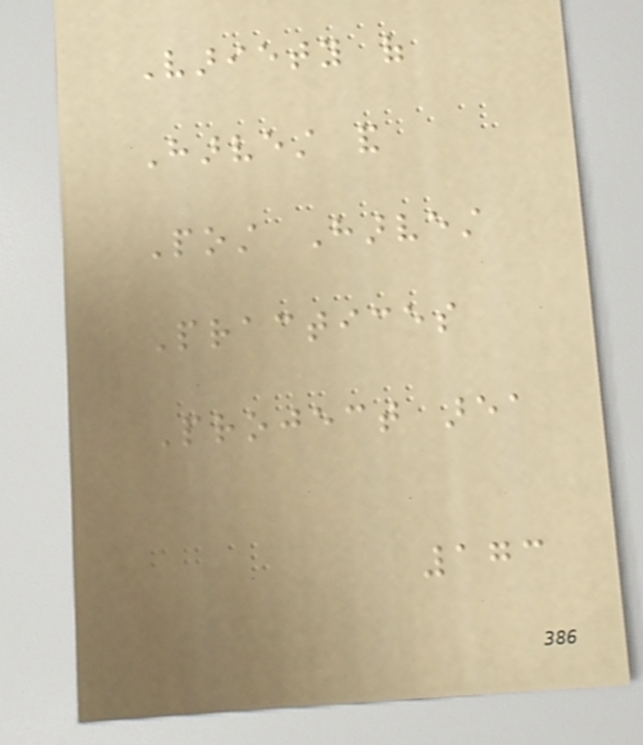Variety of
Harvest and
Post Harvest
Practices
Project area
173
